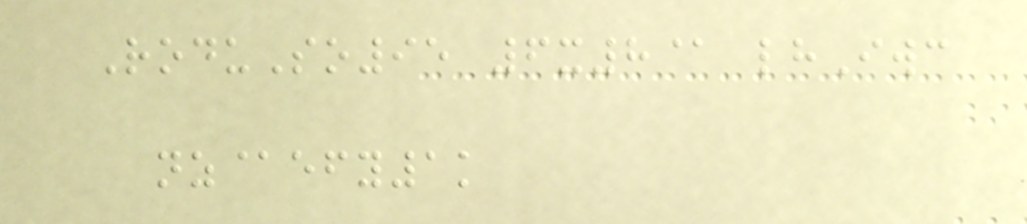RoduSo95 6x8@ lhIwc
nz@efy1k
